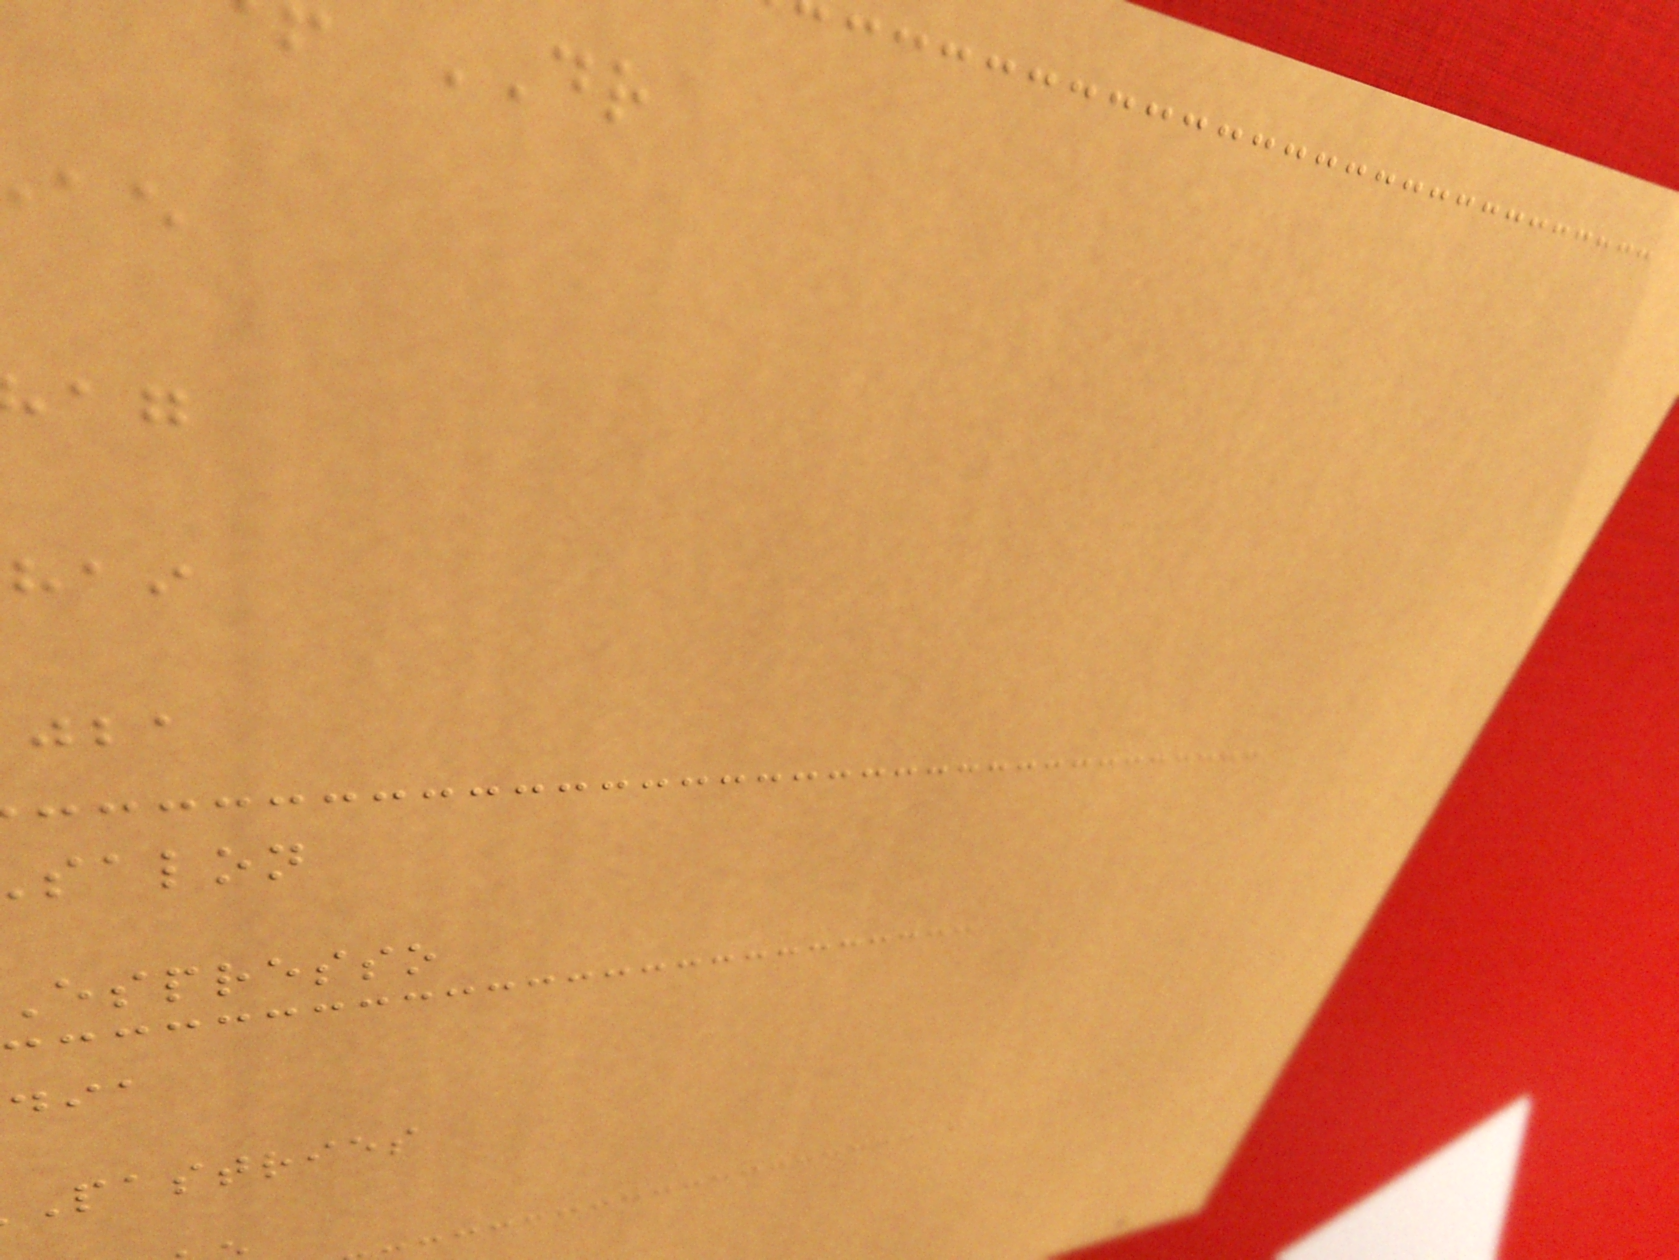DR
salon
espresso
pastries
